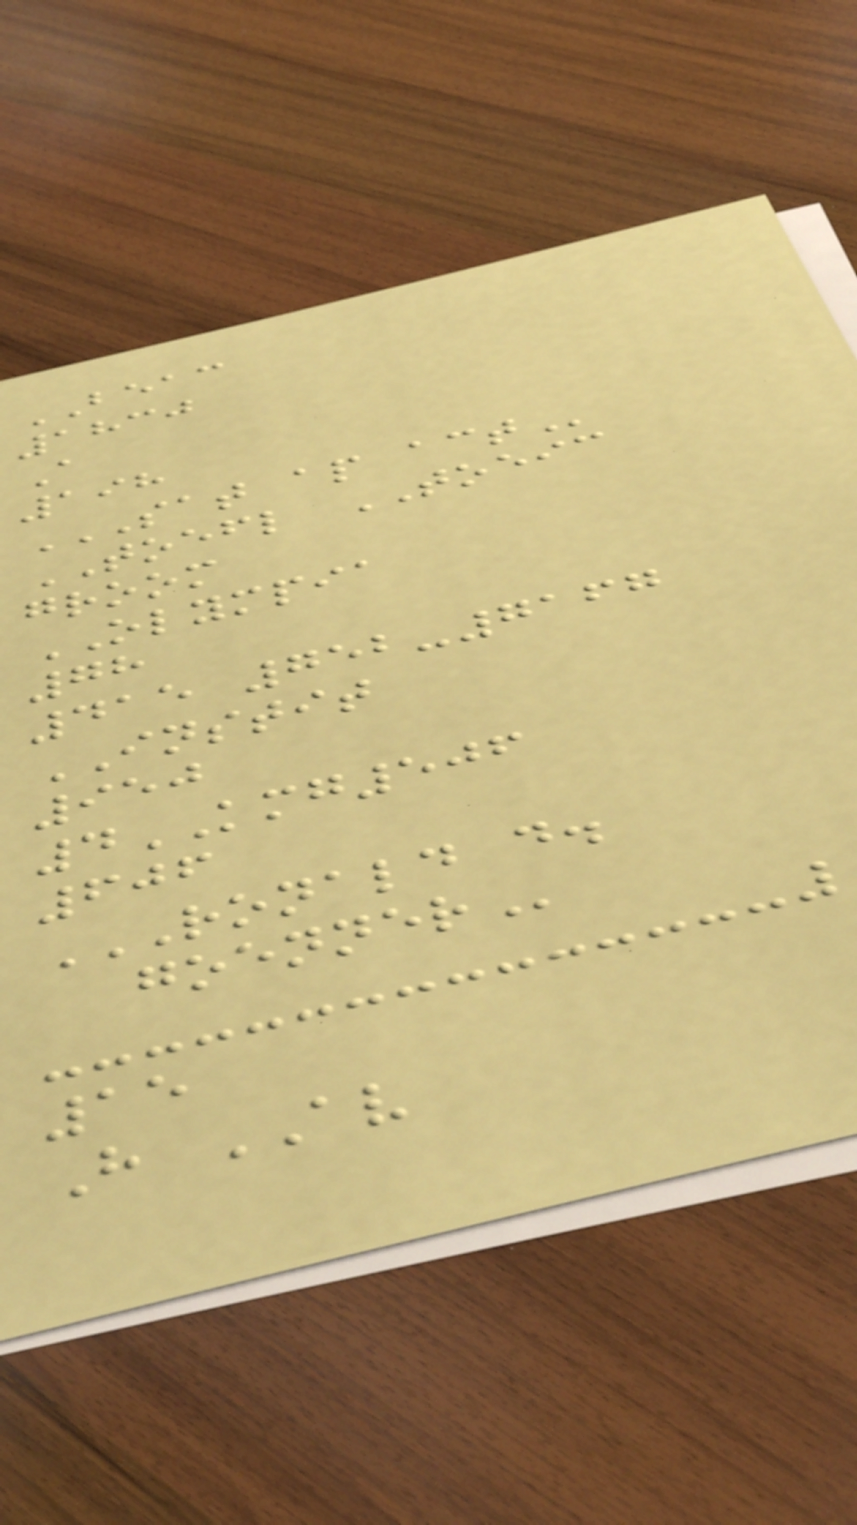BEAC
1830
A
198
SAT AP ACT
TOEFL TOEIC
groom
OLYMPIA
78
415 752-7167
INSTIT
950
4KMG506
606
RONALD D.
GOENNER
15
H AV
